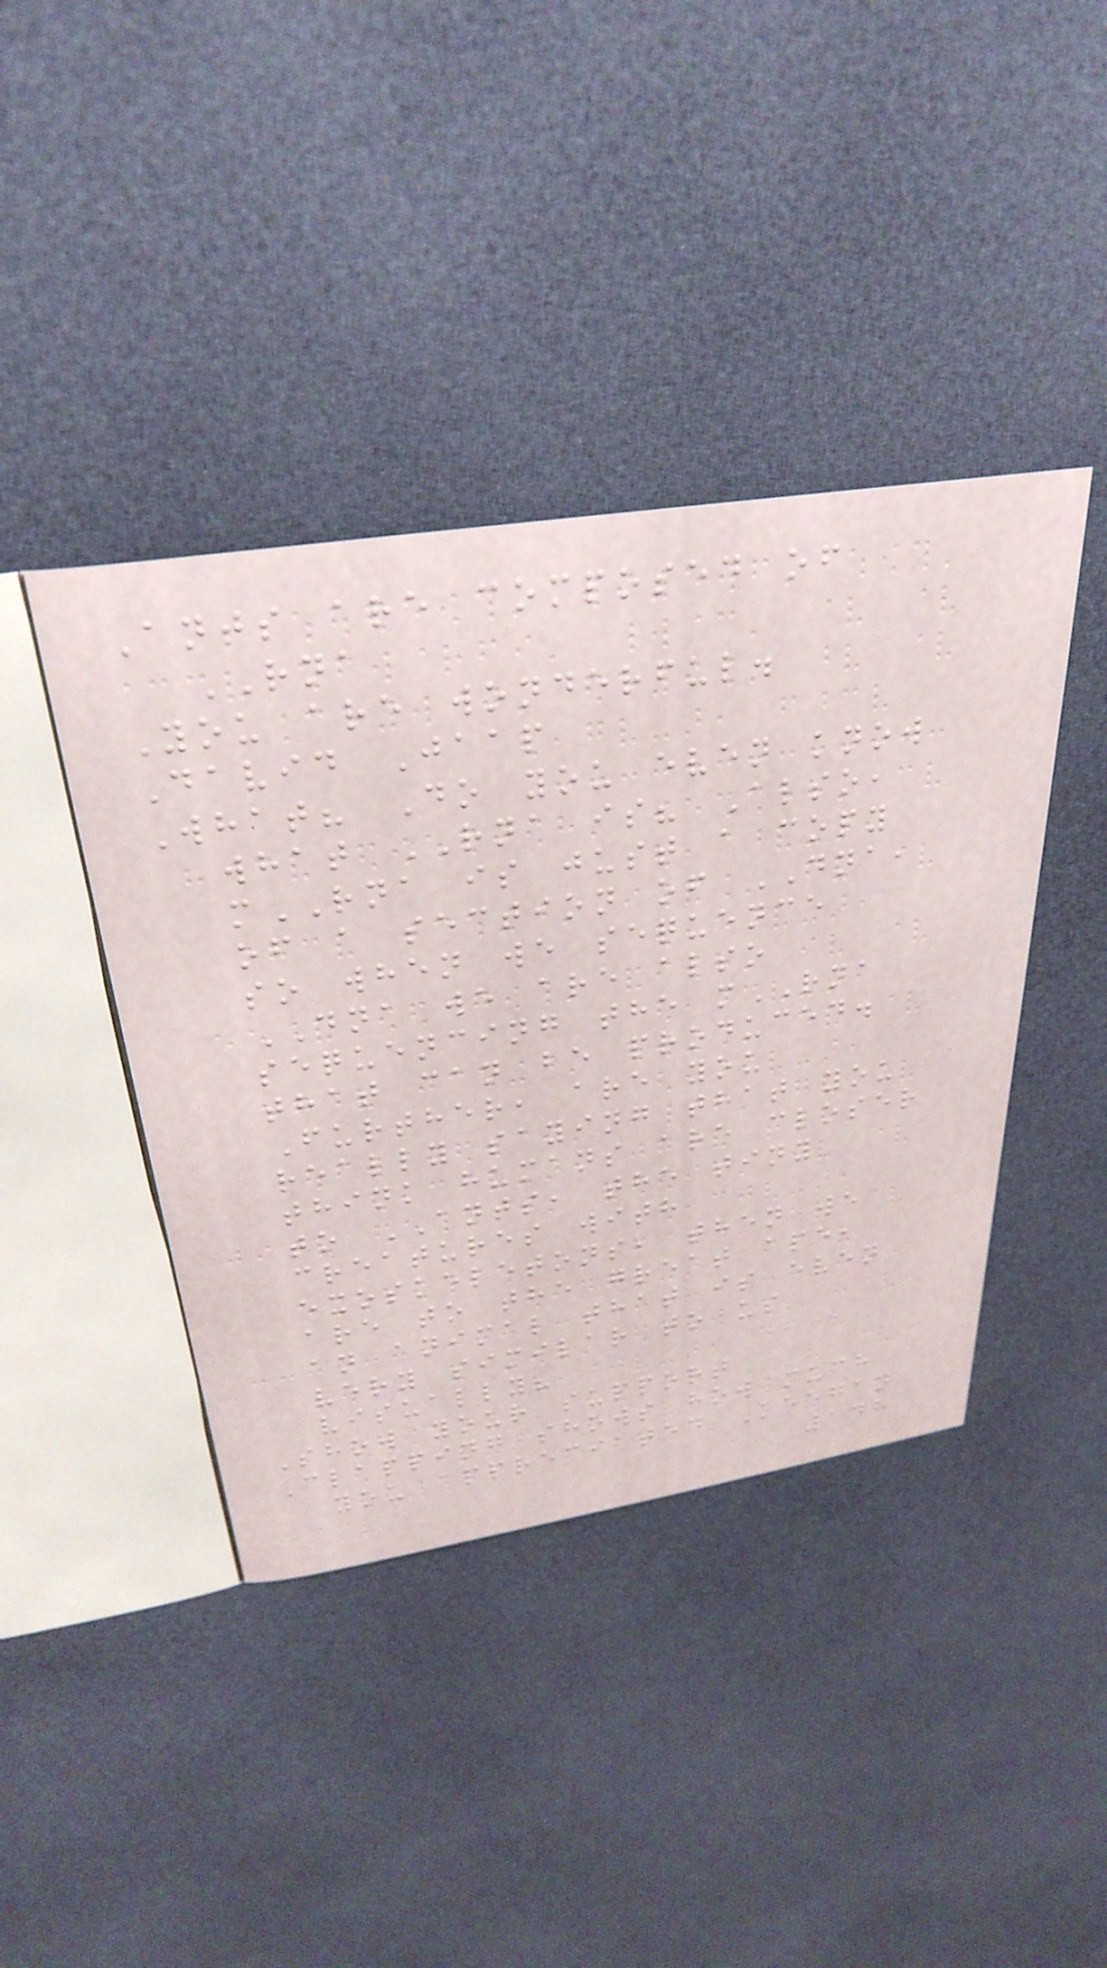Ants are composed of
RNA
You are wonderful.
David Jaap
What? Do you even know
what RNA is? Also,
mRNA is just a copy
of a section of DNA,
so when we sequence
DNA we are also
sequencing the mRNA
that can be produced.
Further, are you
really saying that you
think humans are closer
to ANTS, the tiny
creatures with
exoskeletons, then we
are to the great ape,
an animal that is even
very similar to us
visually?
Show your support
Clapping shows how much
you appreciated Keegan
148
